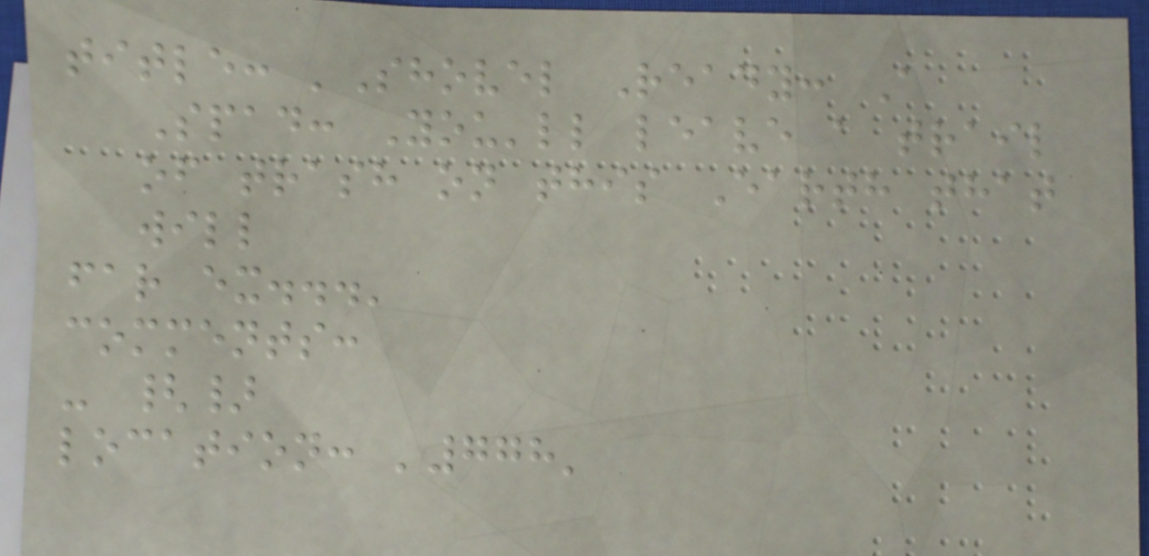title: 'Shovel Ready: A
Spad: You'll leave a trail
of trash on this Earth that
will
far ex...'
comments:
- {}
location: '778'
